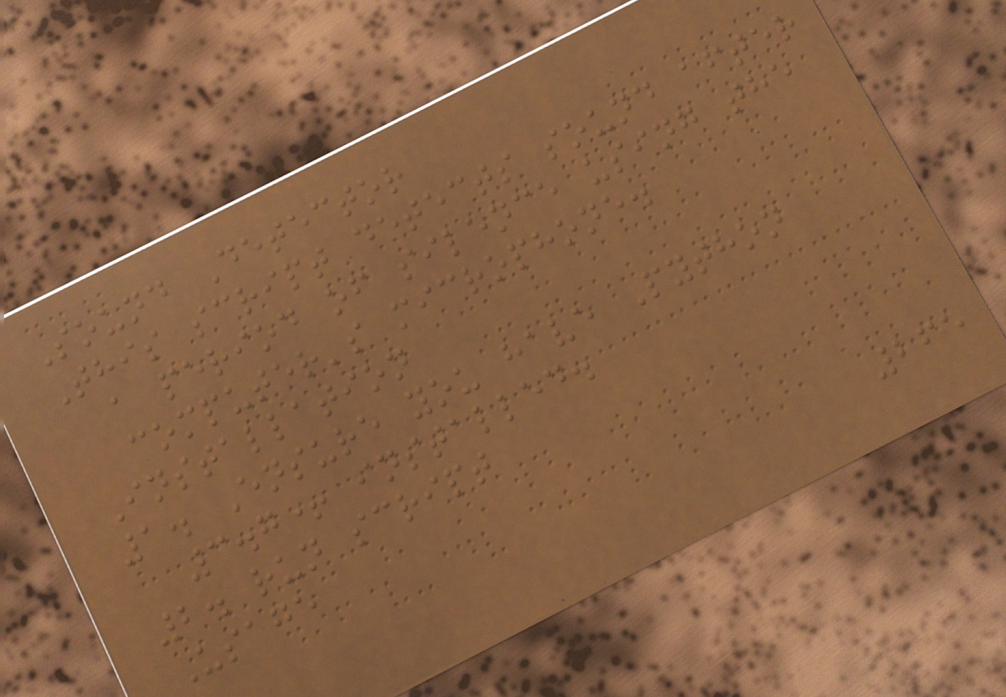Sound Detector
This script detects sound after
a period of silence using the
computer's microphone.
Installation
1. Ensure you have Python
3.7+ installed.
2. run script
Usage
265
